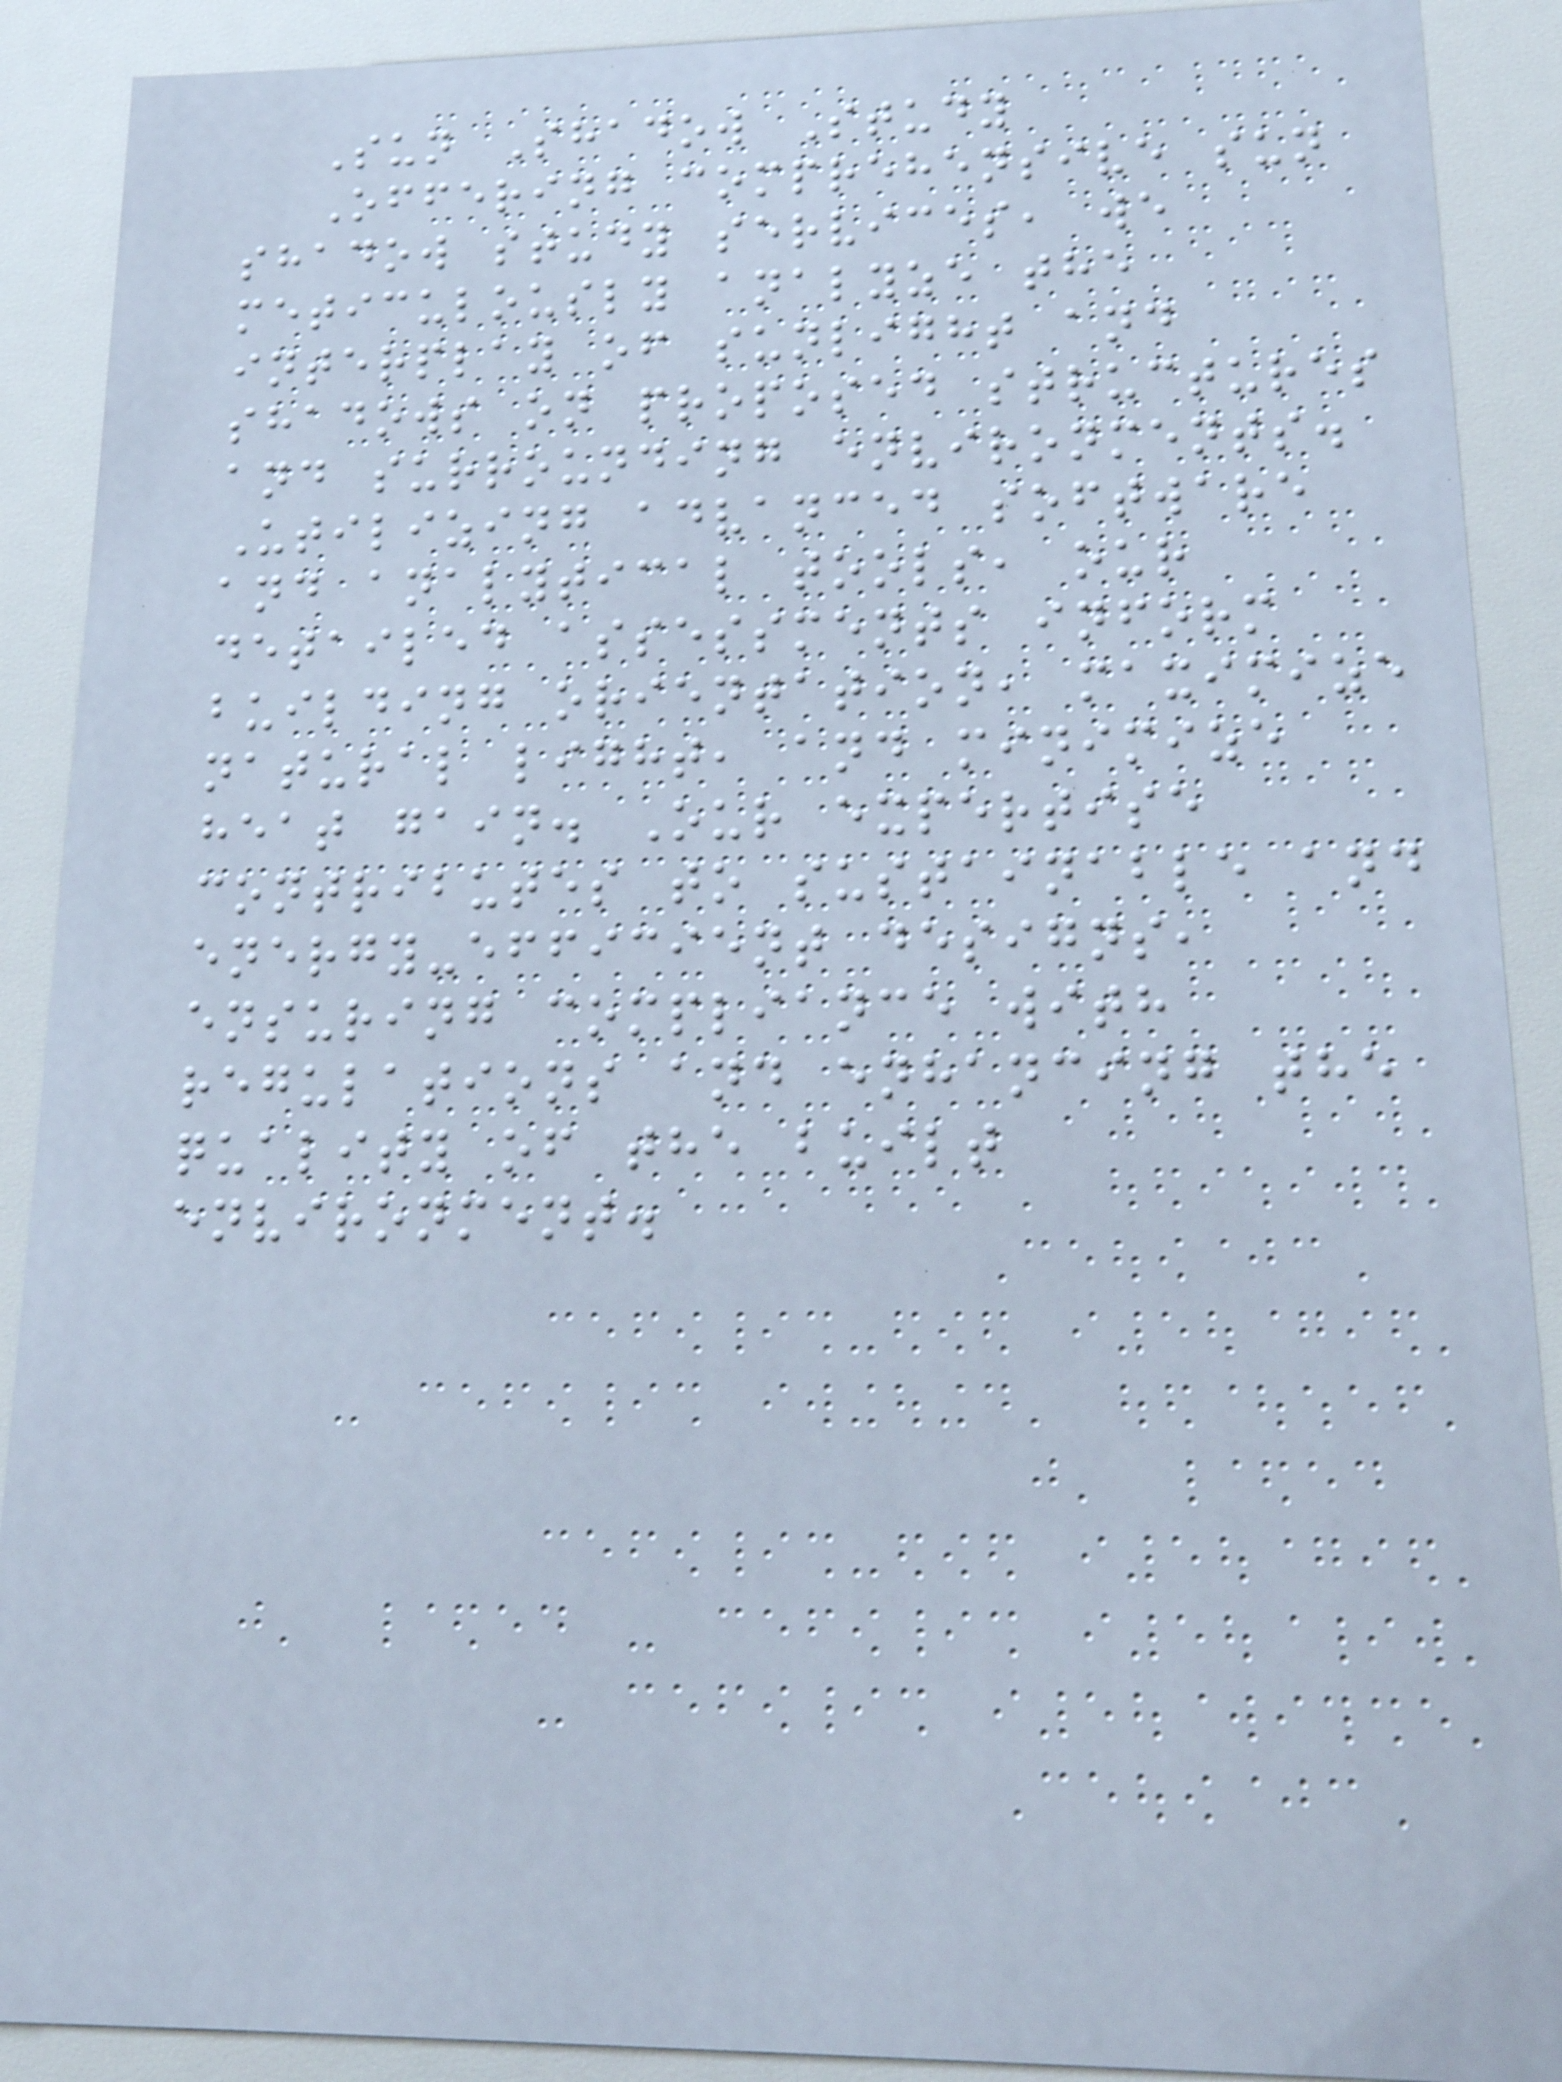Sun Shadow Study
Offering comprehensive sun
shadow study services, we
meticulously analyze the
interplay of sunlight and
shadows on proposed structures
and surrounding environments.
Utilizing advanced software
and analytical tools, our
detailed assessments inform
building orientation, maximize
natural light, and minimize
heat gain. Our expertise
contributes to sustainable and
energy-efficient designs,
ensuring compliance with
regulations and enhancing the
quality of the built
environment.
